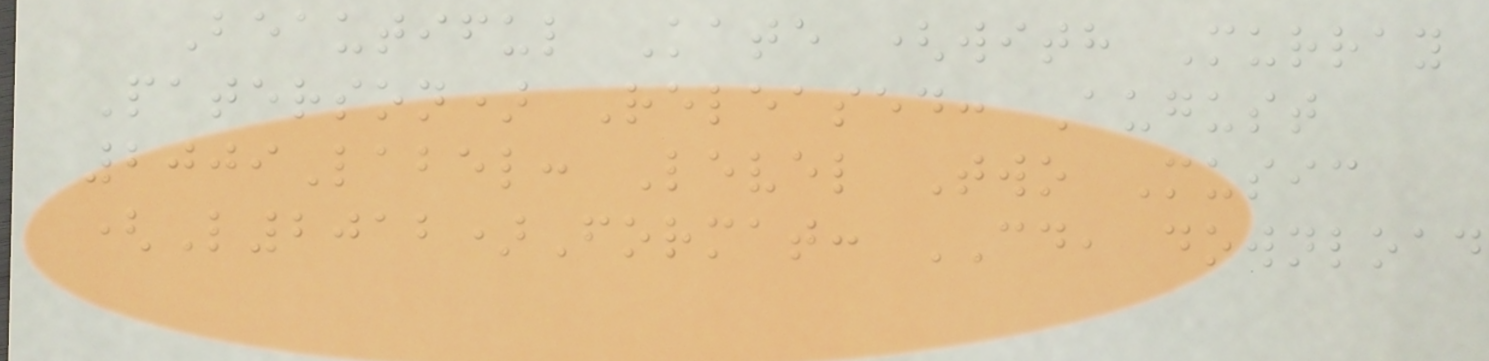Beautiful Kate (with Murray
Paterson) Released: August
2009Label: Level Two Music
(L2012)Format: CD, download
